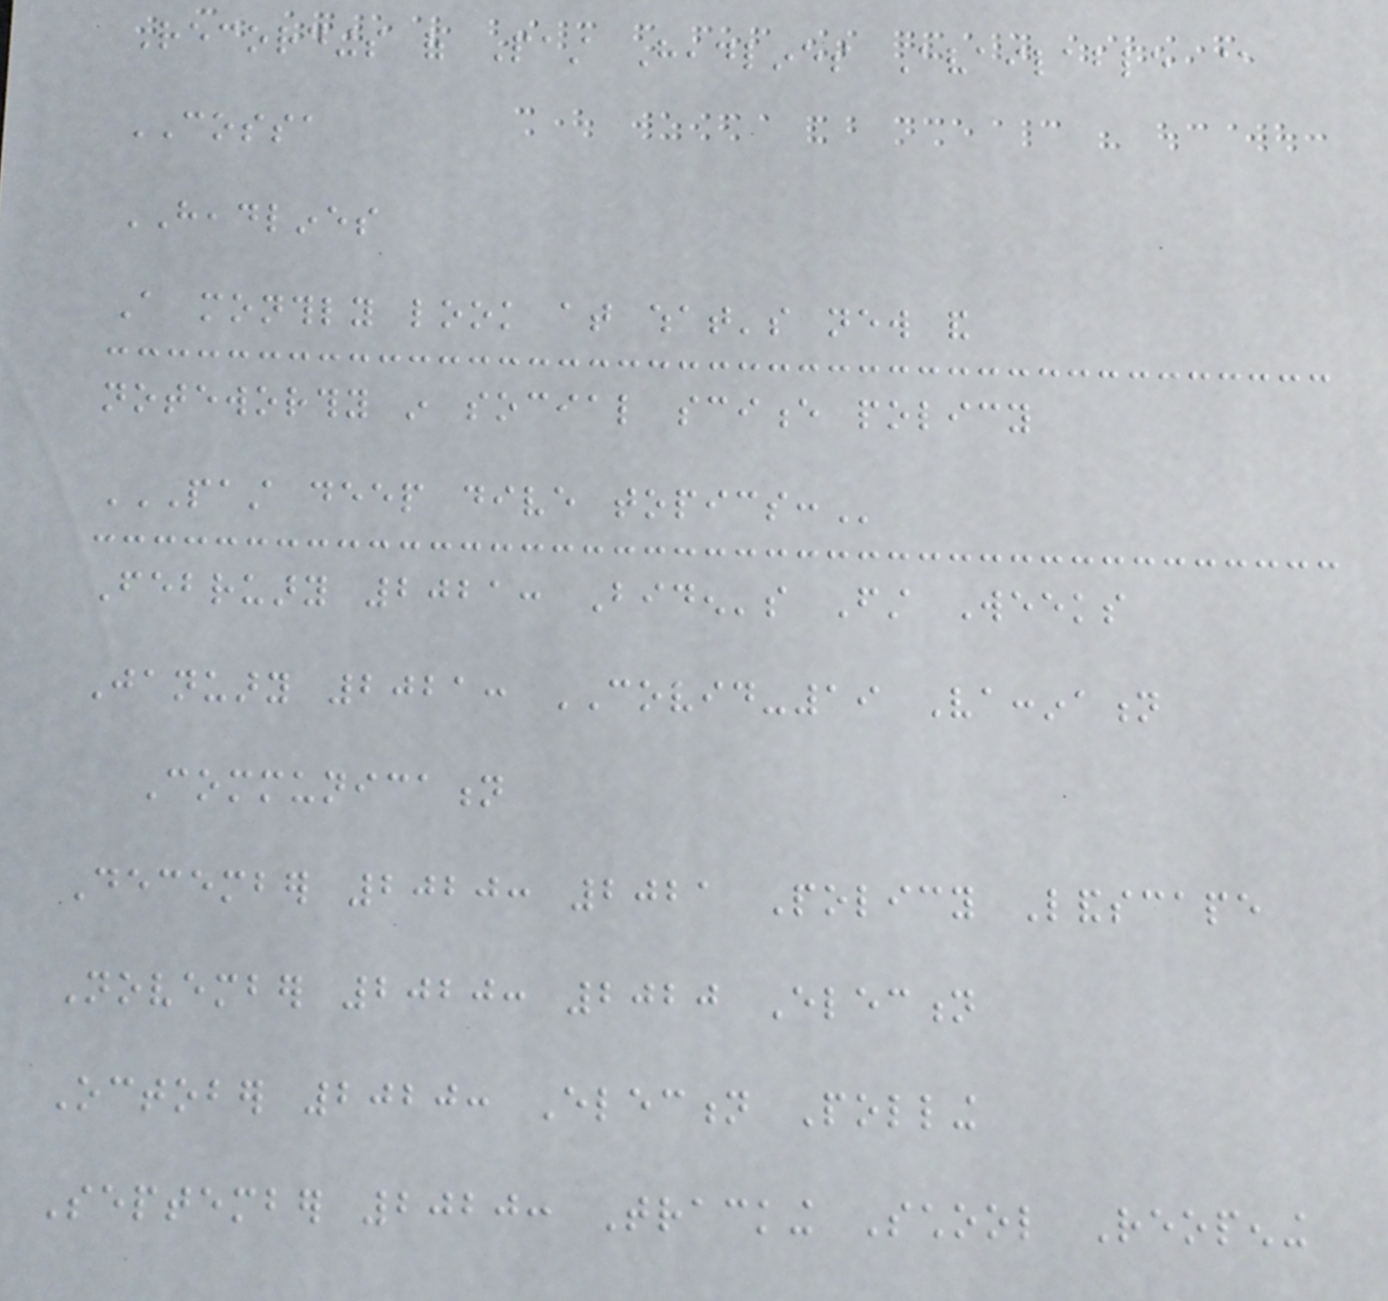Recordings of Past Headlines Available @
COSSA
HEADLINES
A monthly look at what's new and
noteworthy in social science policy
PAST DEEP DIVE TOPICS:
February 2021: Biden's First Weeks
January 2021: COVID-19 Vaccination
Communication
December 2020: 2021 Policy Landscape
November 2020: 2020 Election
October 2020: Election Polling
September 2020: Tracking School Reopening
